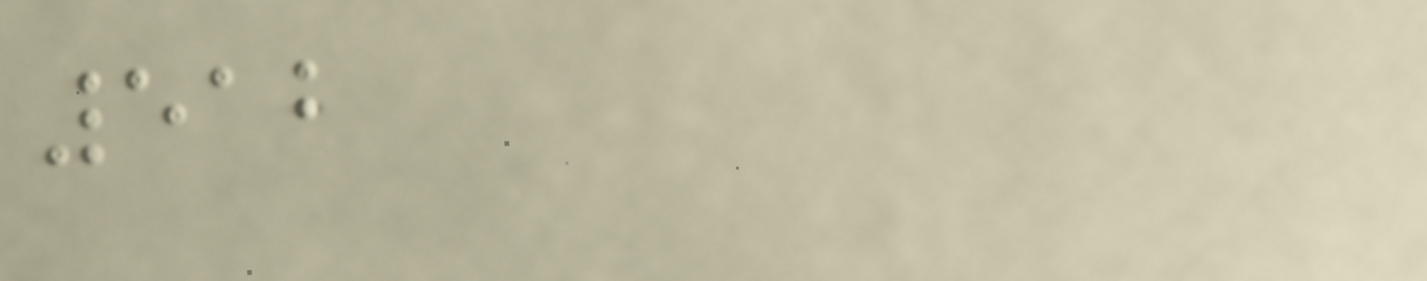512
